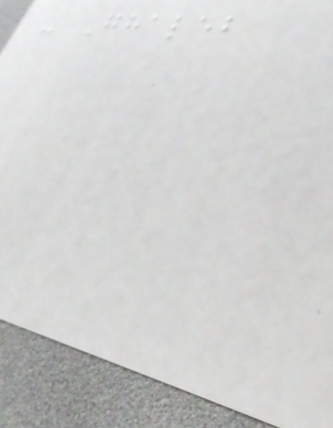- Ghaleb
